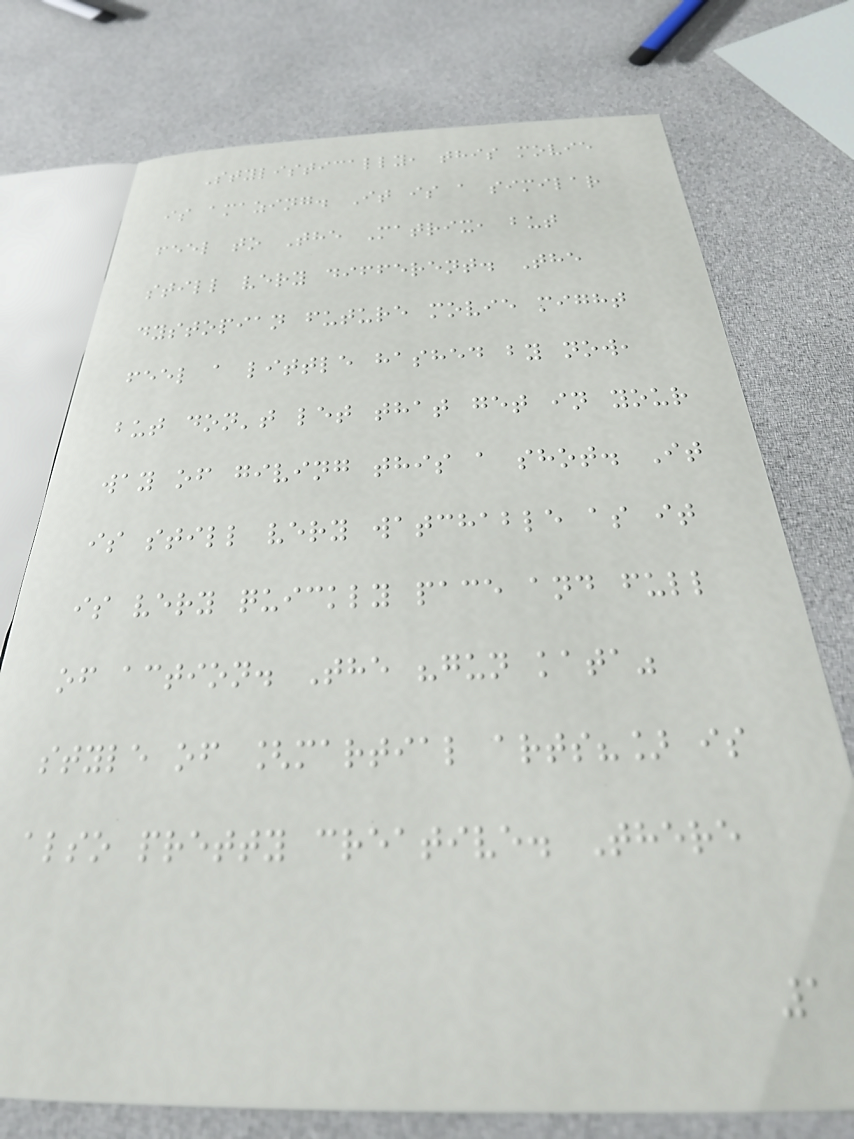Stylistically, this movie
is amazing. It is a similar
feel to The Matrix, but
still very different. The
dystopian future movie might
feel a little hashed by now,
but don't let that get in your
way of giving this a shot. It
is still very watchable as it
is very quickly pace and full
of action. The "gun kata"
style of [martial arts?] is
also pretty creative. There
1
